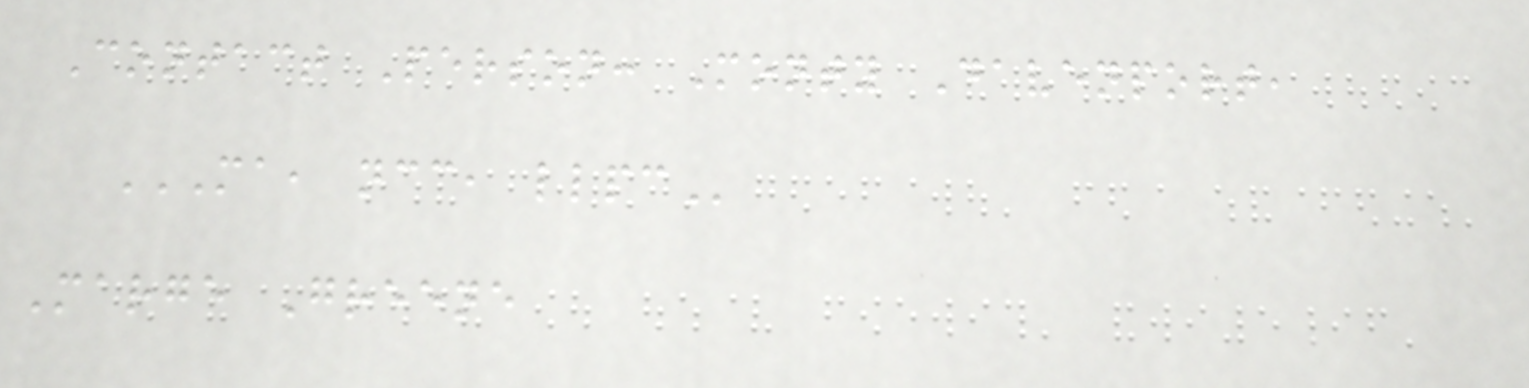Contact Person: Monty Davenport,
MA, NCC, LLPC
Marge Greene
